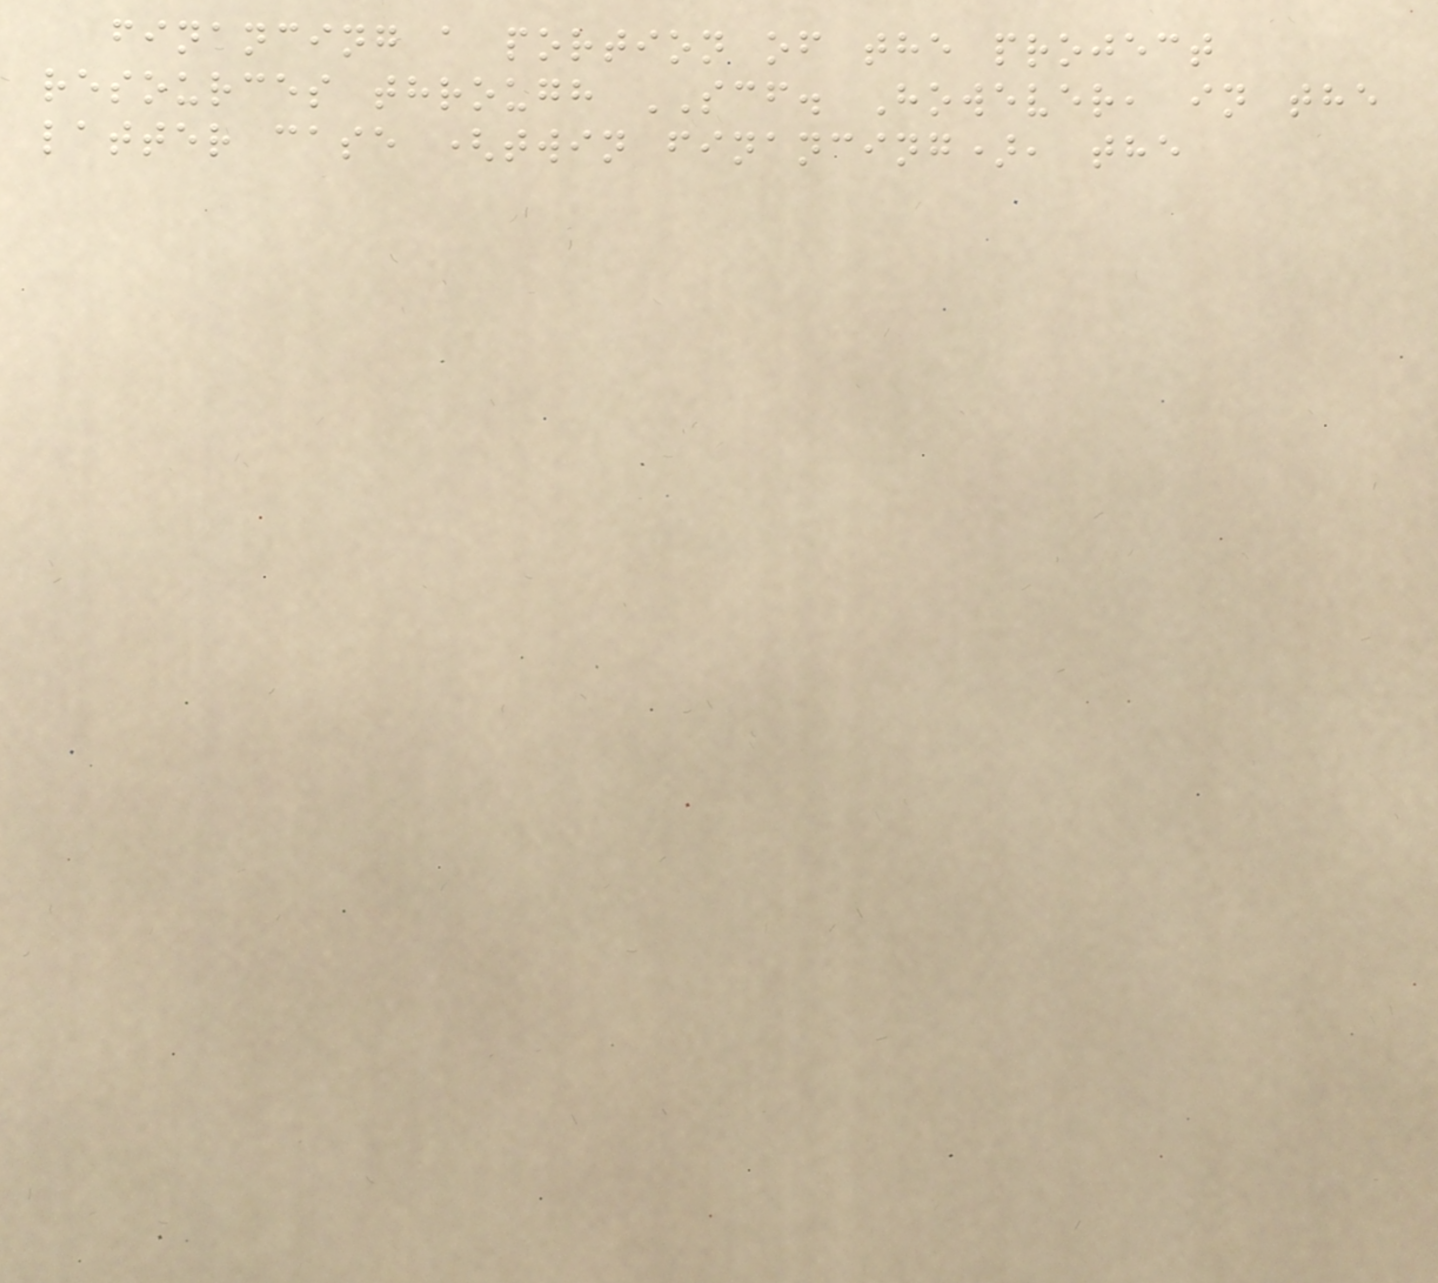financing a portion of the project
resources through SCF. However, in the
latter case (twin financing), the
